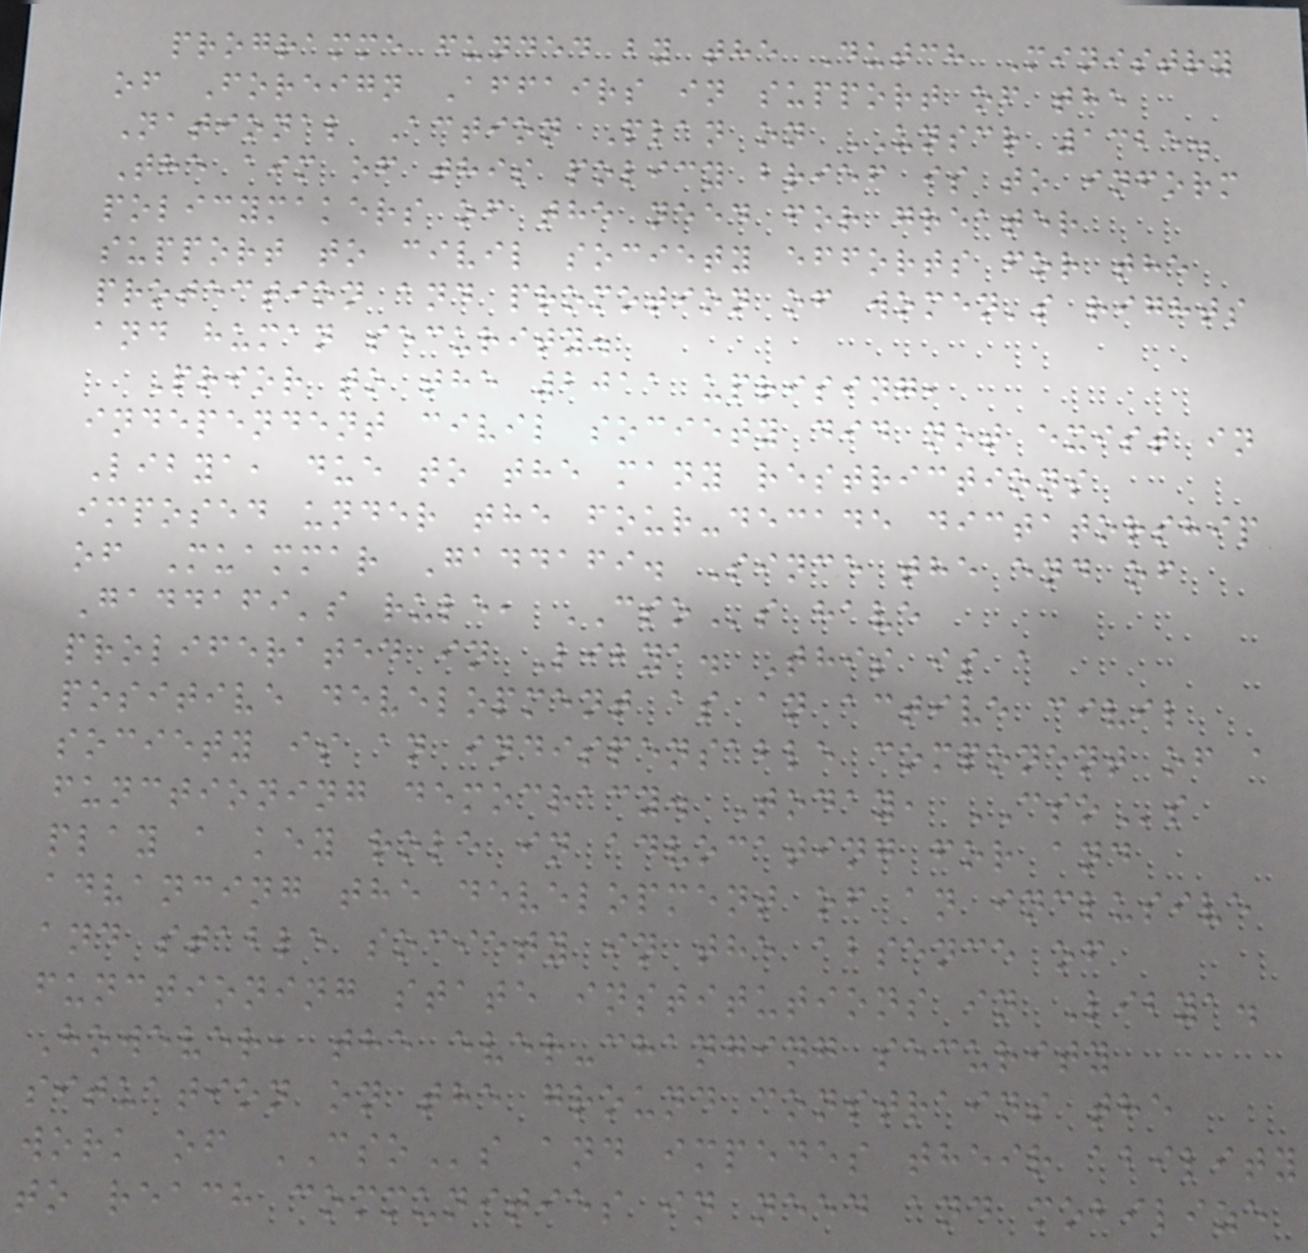programme funded by the Dutch Ministry
of Foreign Affairs in support of the
National Action Plan on UNSCR 1325.
The aim of this policy brief is to inform
policymakers of the need for greater
support to civil society efforts for the
protection and promotion of women's rights
and human security.
Prior to the 2011 uprising,
independent civil society did not exist in
Libya, due to the many restrictions
imposed under the four-decade dictatorship
of Muammar Gaddafi. Since the end of
Gaddafi's rule, CSOs have
proliferated in Libya. This is a
positive development as an active civil
society is an indispensable component of a
functioning democracy. Today, CSOs
play a key role in advocating for and
advancing the development of an inclusive
and stable society in the absence of
functioning state institutions in Libya.
However, the ever-changing security
situation on the ground constrains the
work of CSOs and impedes their ability
to reach communities in need and mobilize
